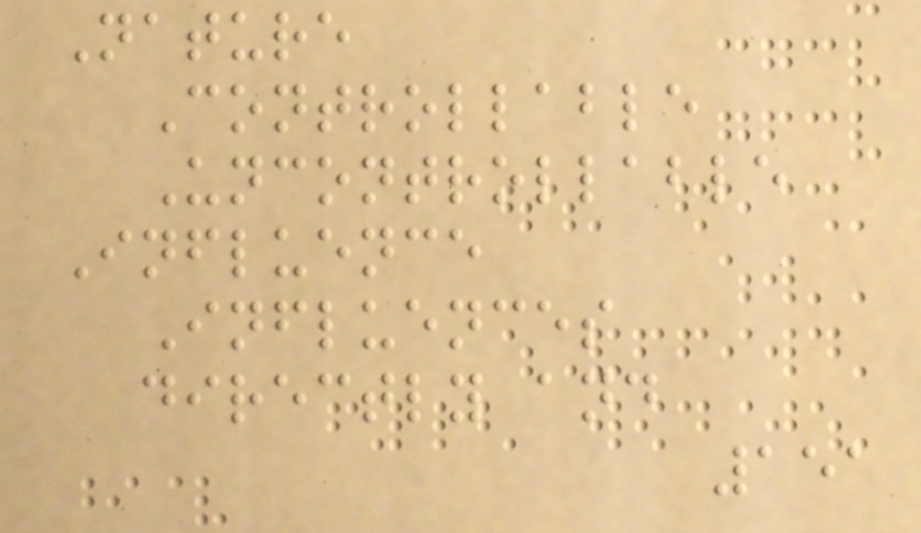Nature
Controllable
Uncontrollable
Influence
Influences
directly and
151
